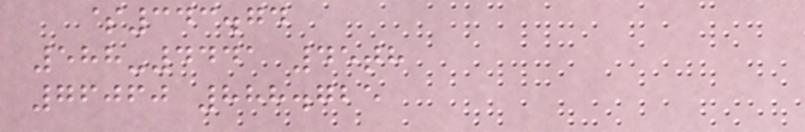$343.74
588-4441 45th
76060 888.725
